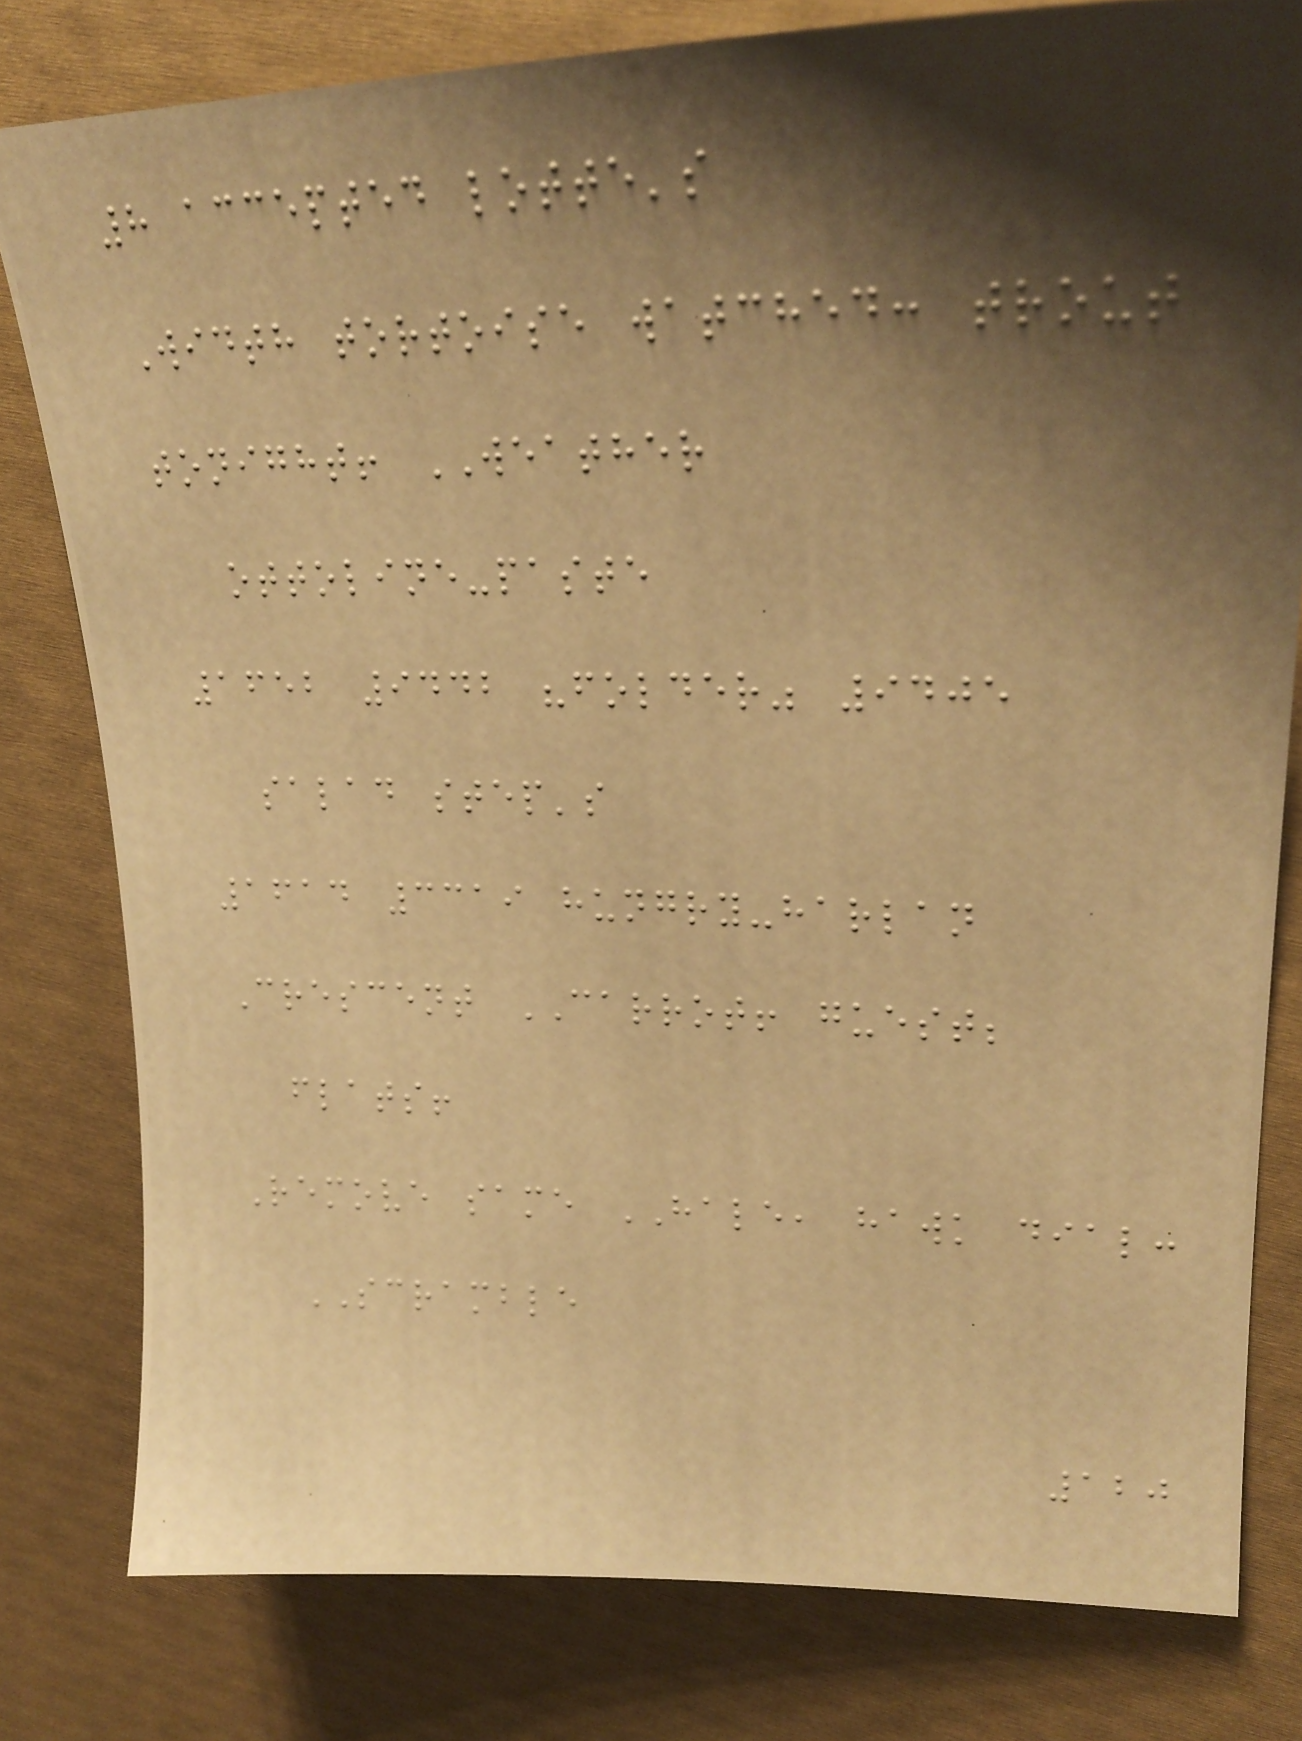8 accepted lotte's
Width tortoise watched: trout
tonight! WEATHER
ottoline-paste
1652 9442 "folder" 9405
salad step's
1614 3319 hungry-harlan
Crescent CARROT! guest;
flats!
Remove same HALE, hawk dial:
SCRAMBLE
120
